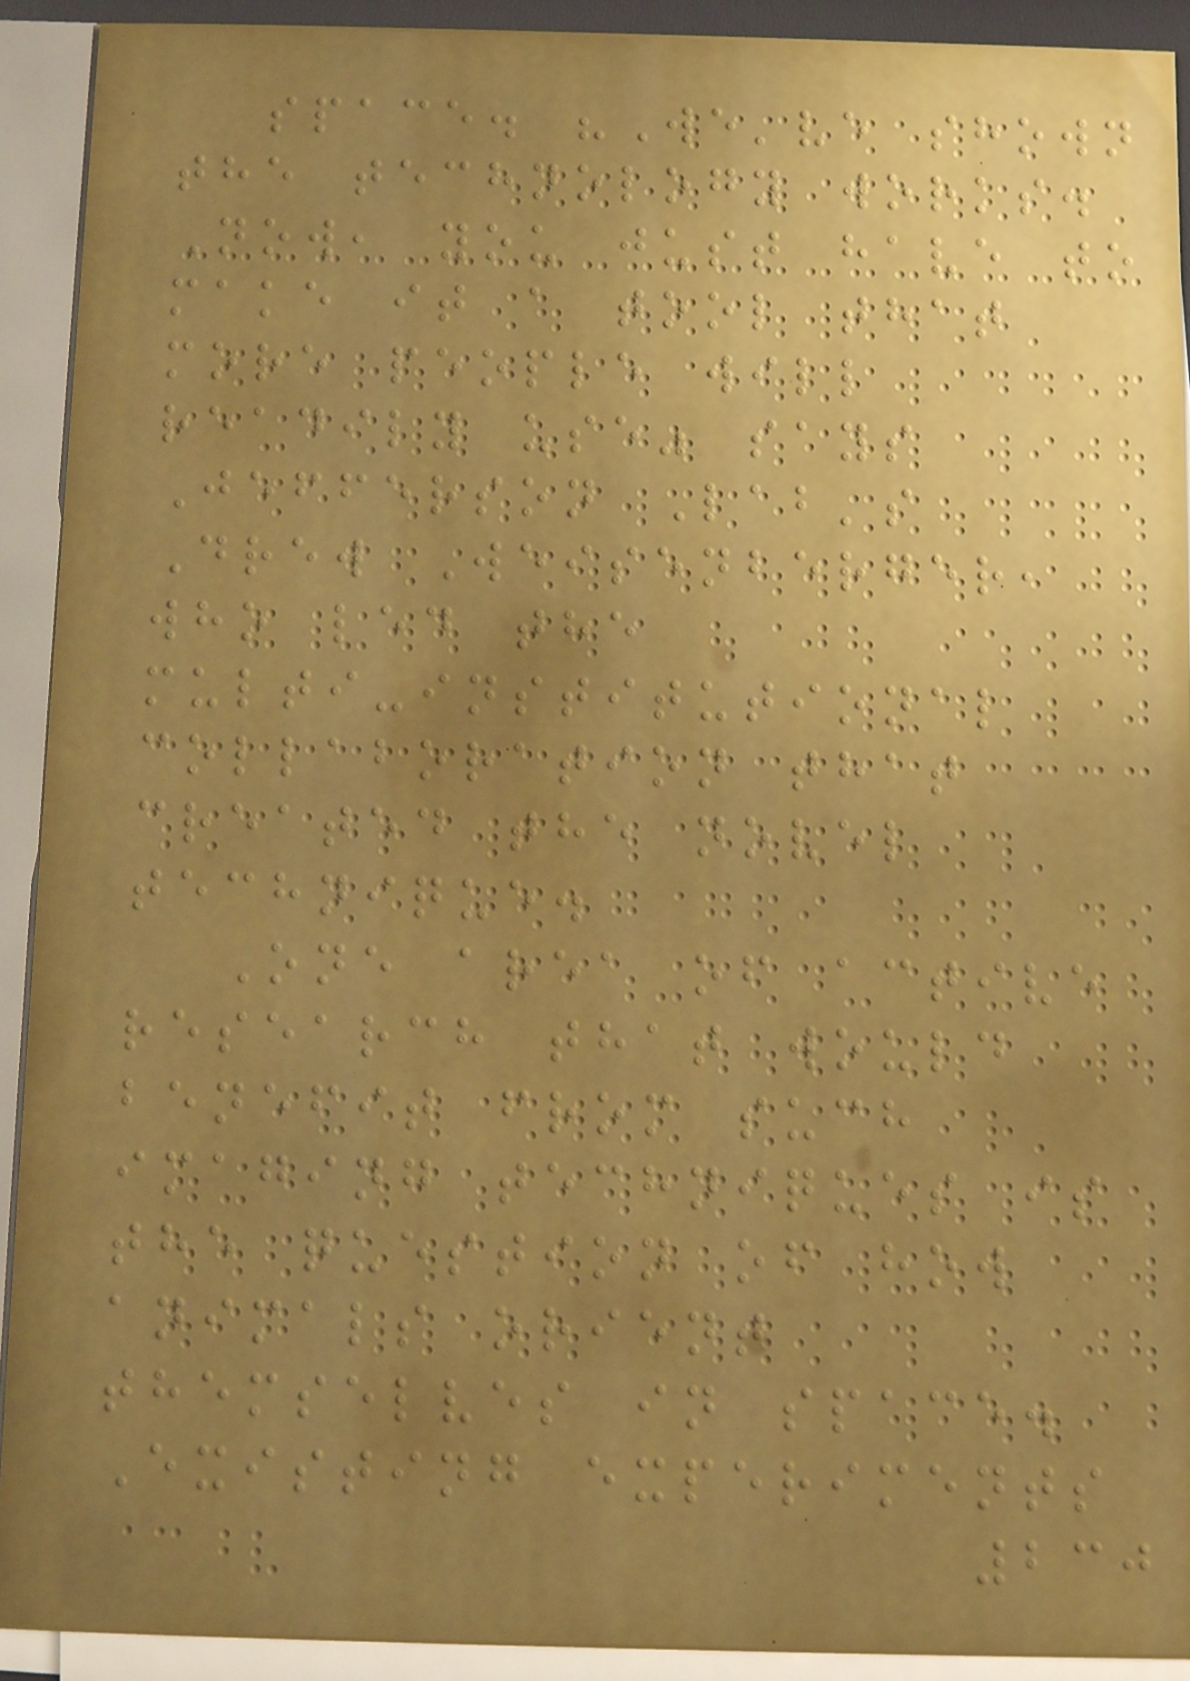space. "We've shown
the technology works.
Now, you just have to
make it a tool that
more people will
readily use" says
Jefferson Lab's
Drew Weisenberger,
who led the
multi-institutional
collaboration that
created the novel
technique.
One area of active
research that would
benefit from such
imaging techniques is
the question of how
animals orient
themselves in space.
Existing experiments
230
